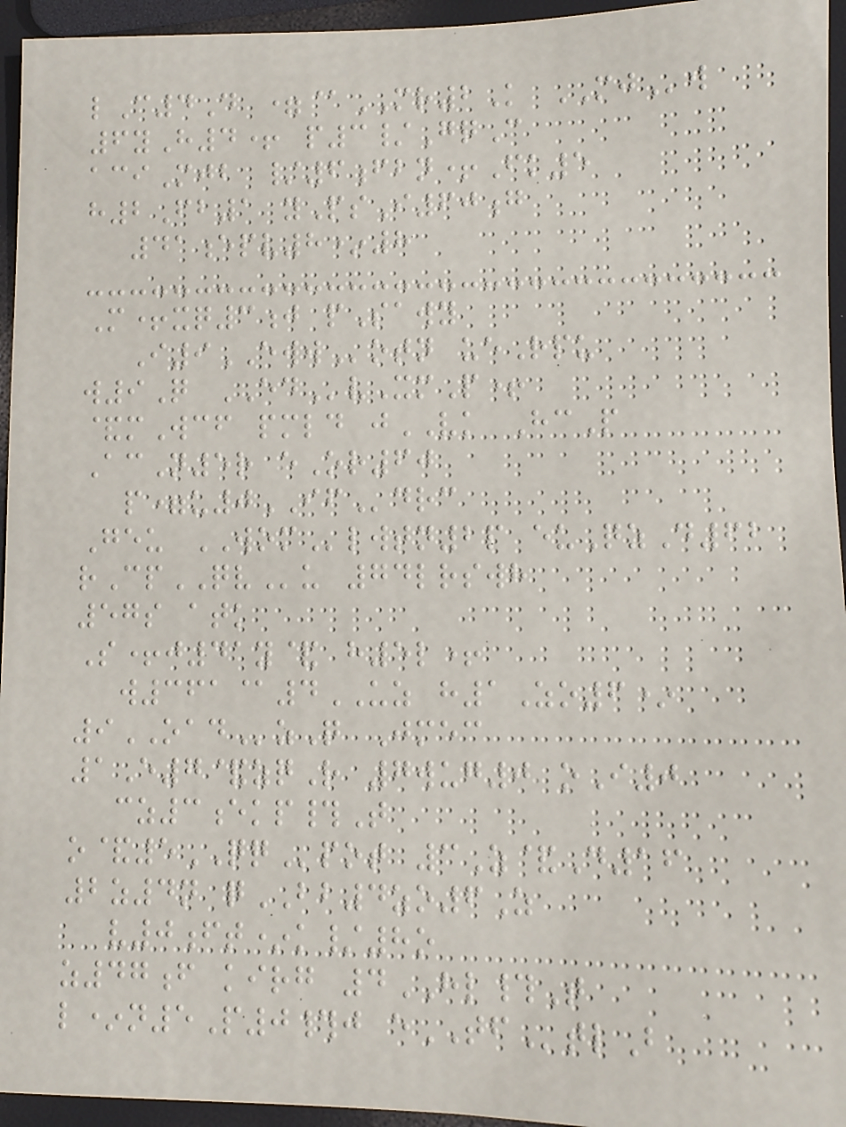lC4D =@MR2K MJw
6yH4+ p3/GqC
aciMjb /6fbn+Fk5
h2Fb1 yPsI60g
41epv8*8
M+xq3j pSawy
I9EWWotn ueRpu
w9Q EDvXmP+
&mWcf pmld jVK HcP
AcN5r eOr60
p=u0IFdrc
Geu WOMlwtn2p euQzD62
rCpQVu 74lrswh
57s atk
S+j41y& h5l+
w361@4UZ h1Zo6*
9OADzQ Jmec
1E7&zqR 7wug0 oI0
cz3ekp#T
o&5QQpot 3Z&D16
2z4n qBB4zo6Z
v0ft*k/8o
z47f kirg 4HL#T
l*n5P0#j eTFtlB
